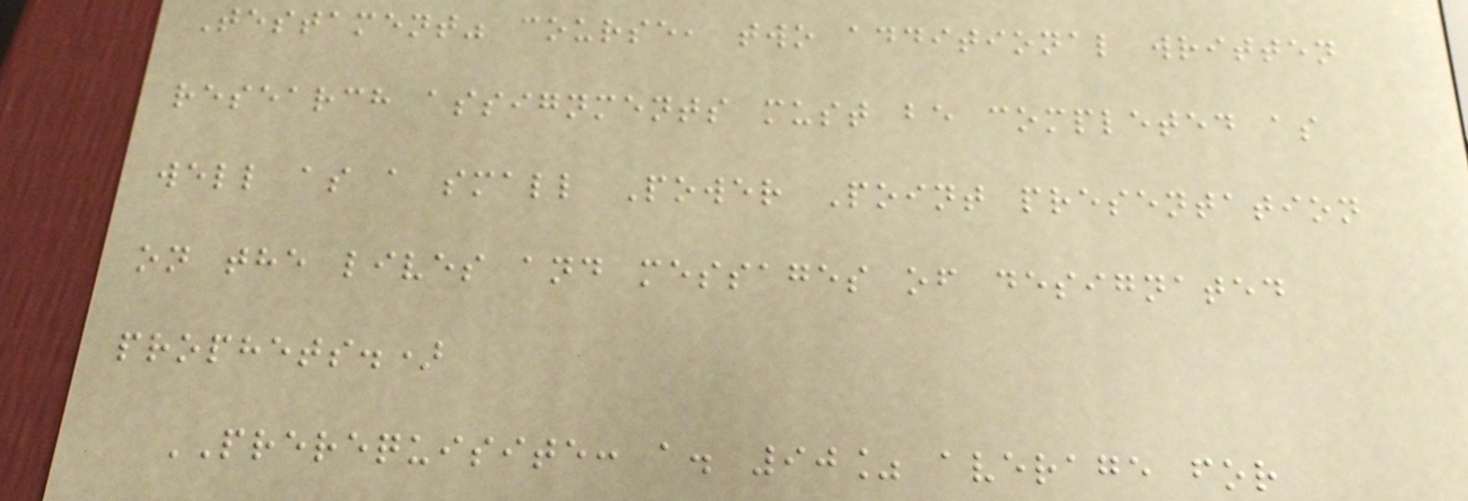Testament" course, two additional written
research assignments must be completed as
well as a small Power Point presentation
on the lives and messages of designated
prophets.)
PREREQUISITE: a. 90% average for
